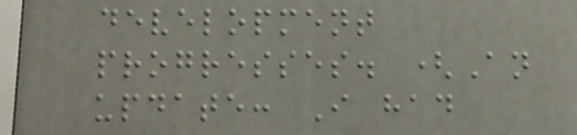development
progresses. (An
update: I had
